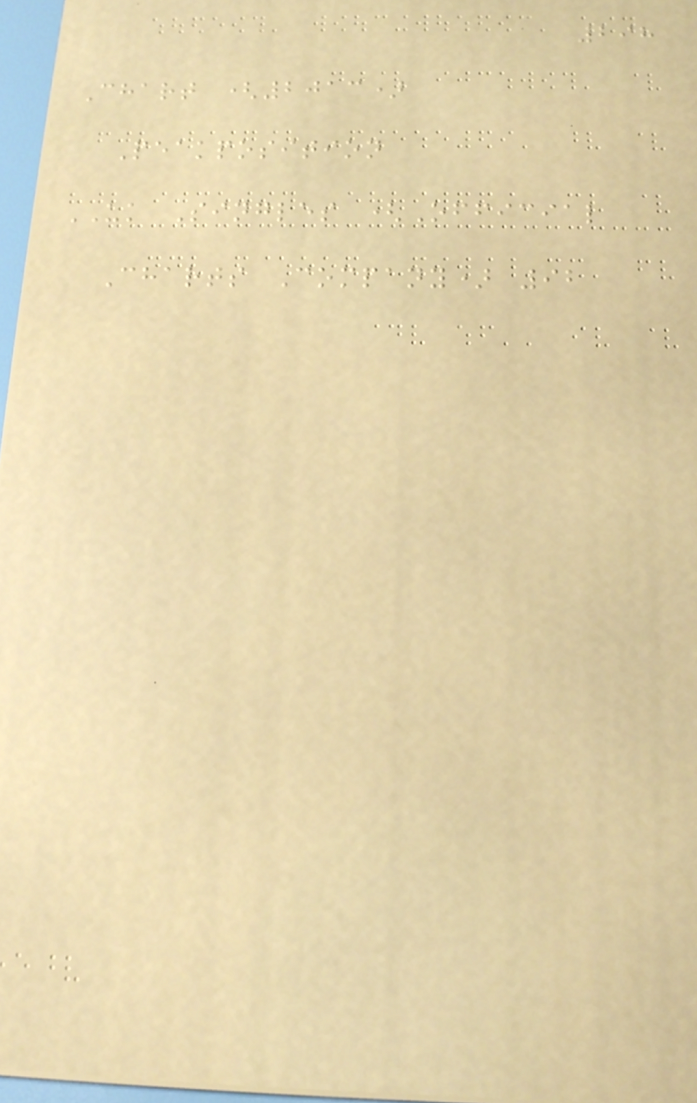298
Chart (2013)
Peakposition
UK Singles (Official
Charts Company) 92
